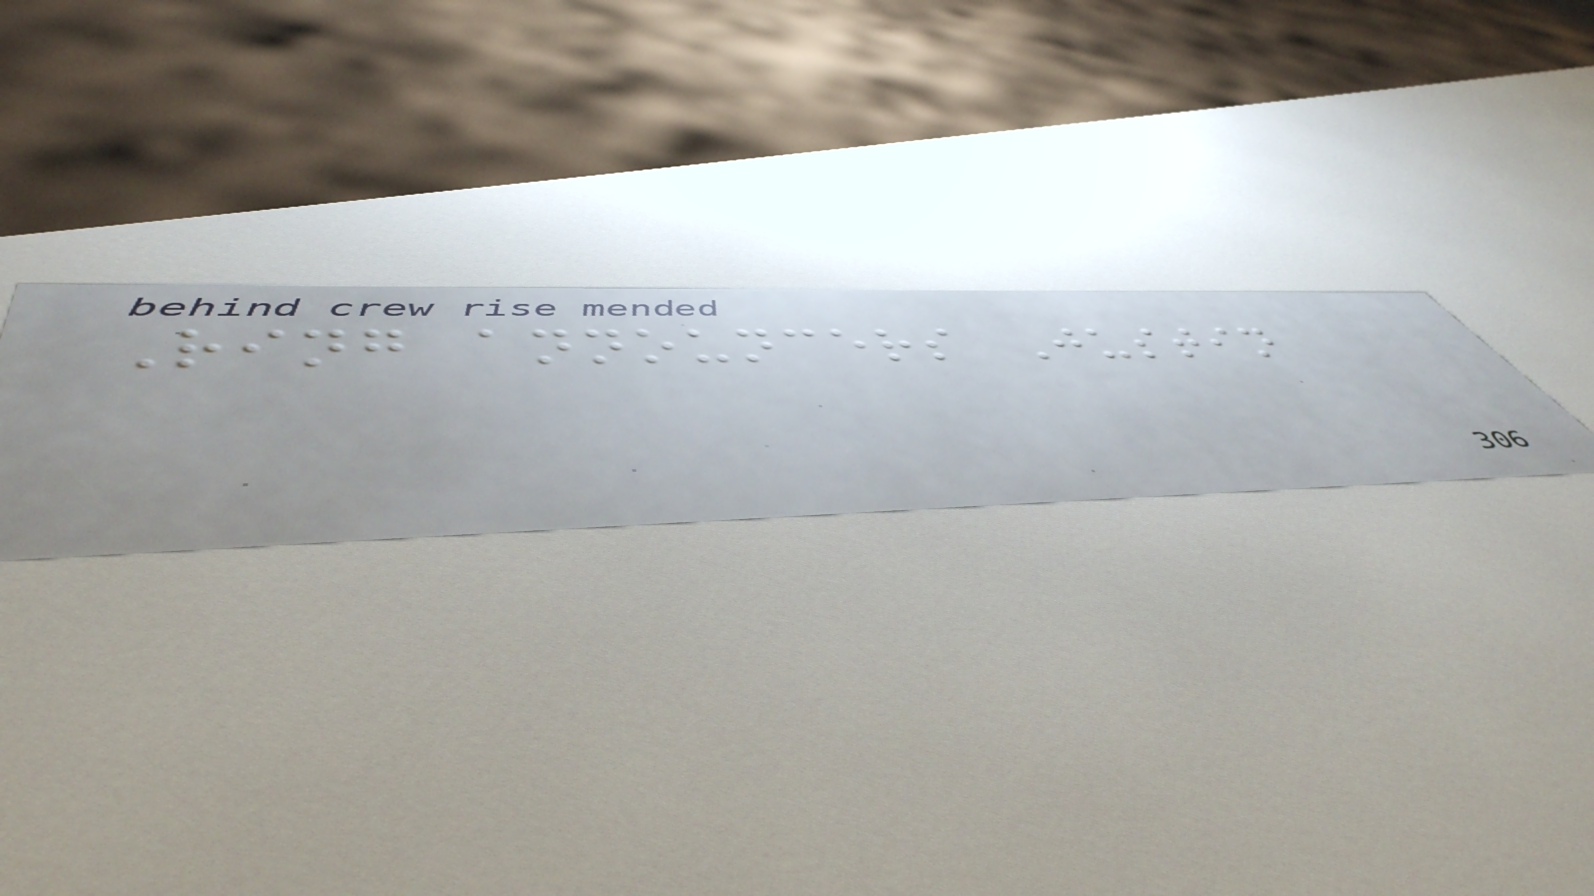Ring announcers Justin
